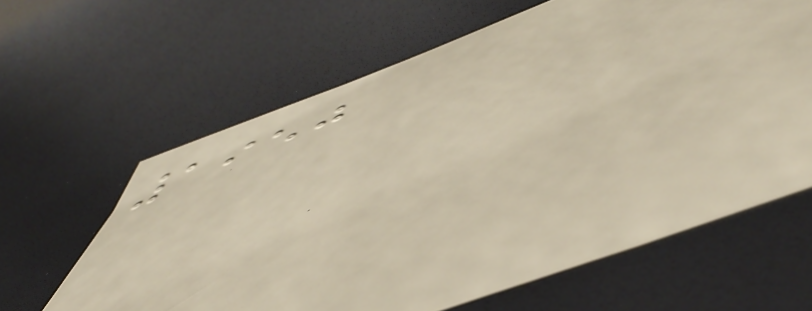1950
